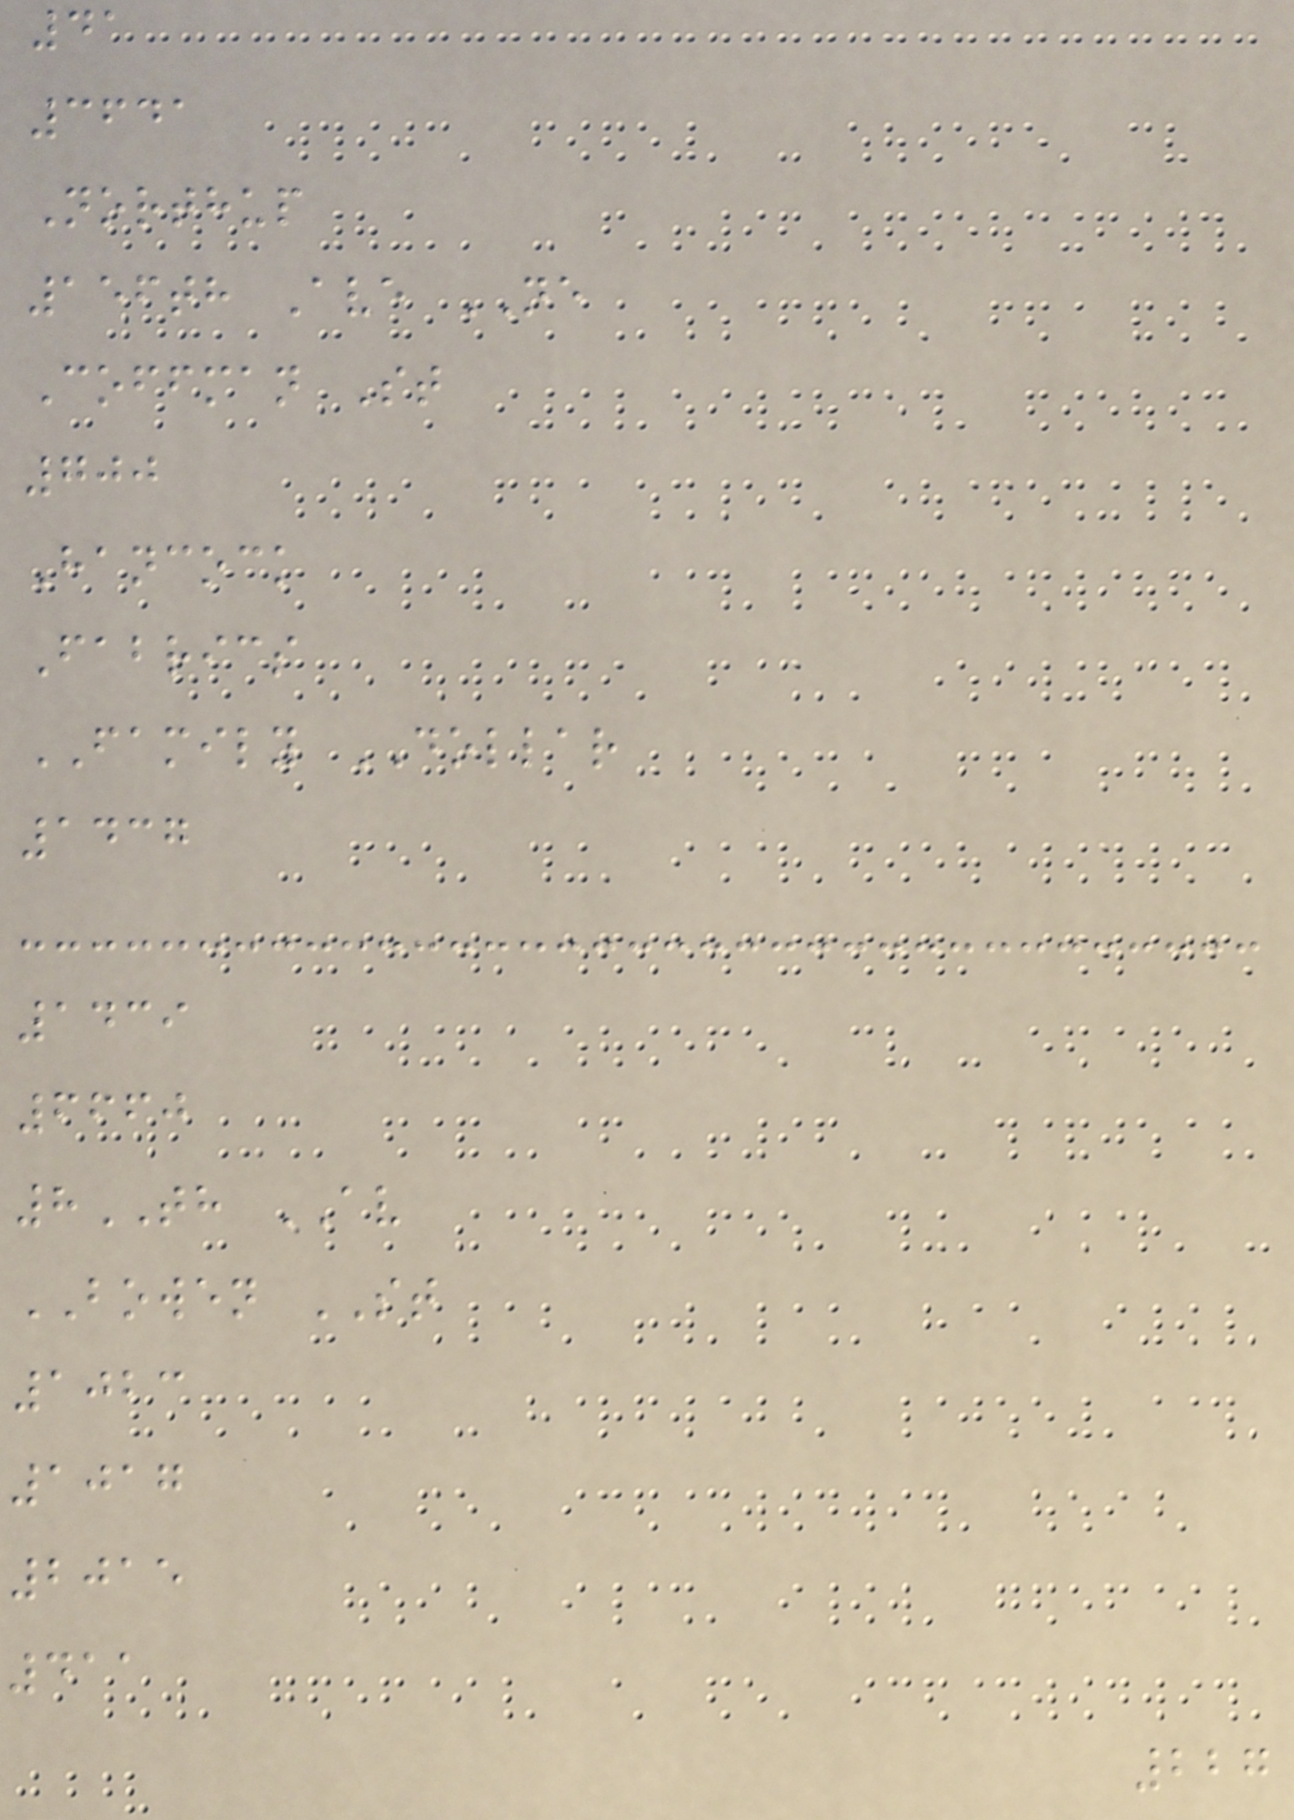41
3641
Northup
156th Ave NE
Coffman St
700
Hancock
Fabrics
FAMILY DOLLAR
1437
1439
6660
8TH AV
BOWEN ST
1023
1017
2015
411
227
